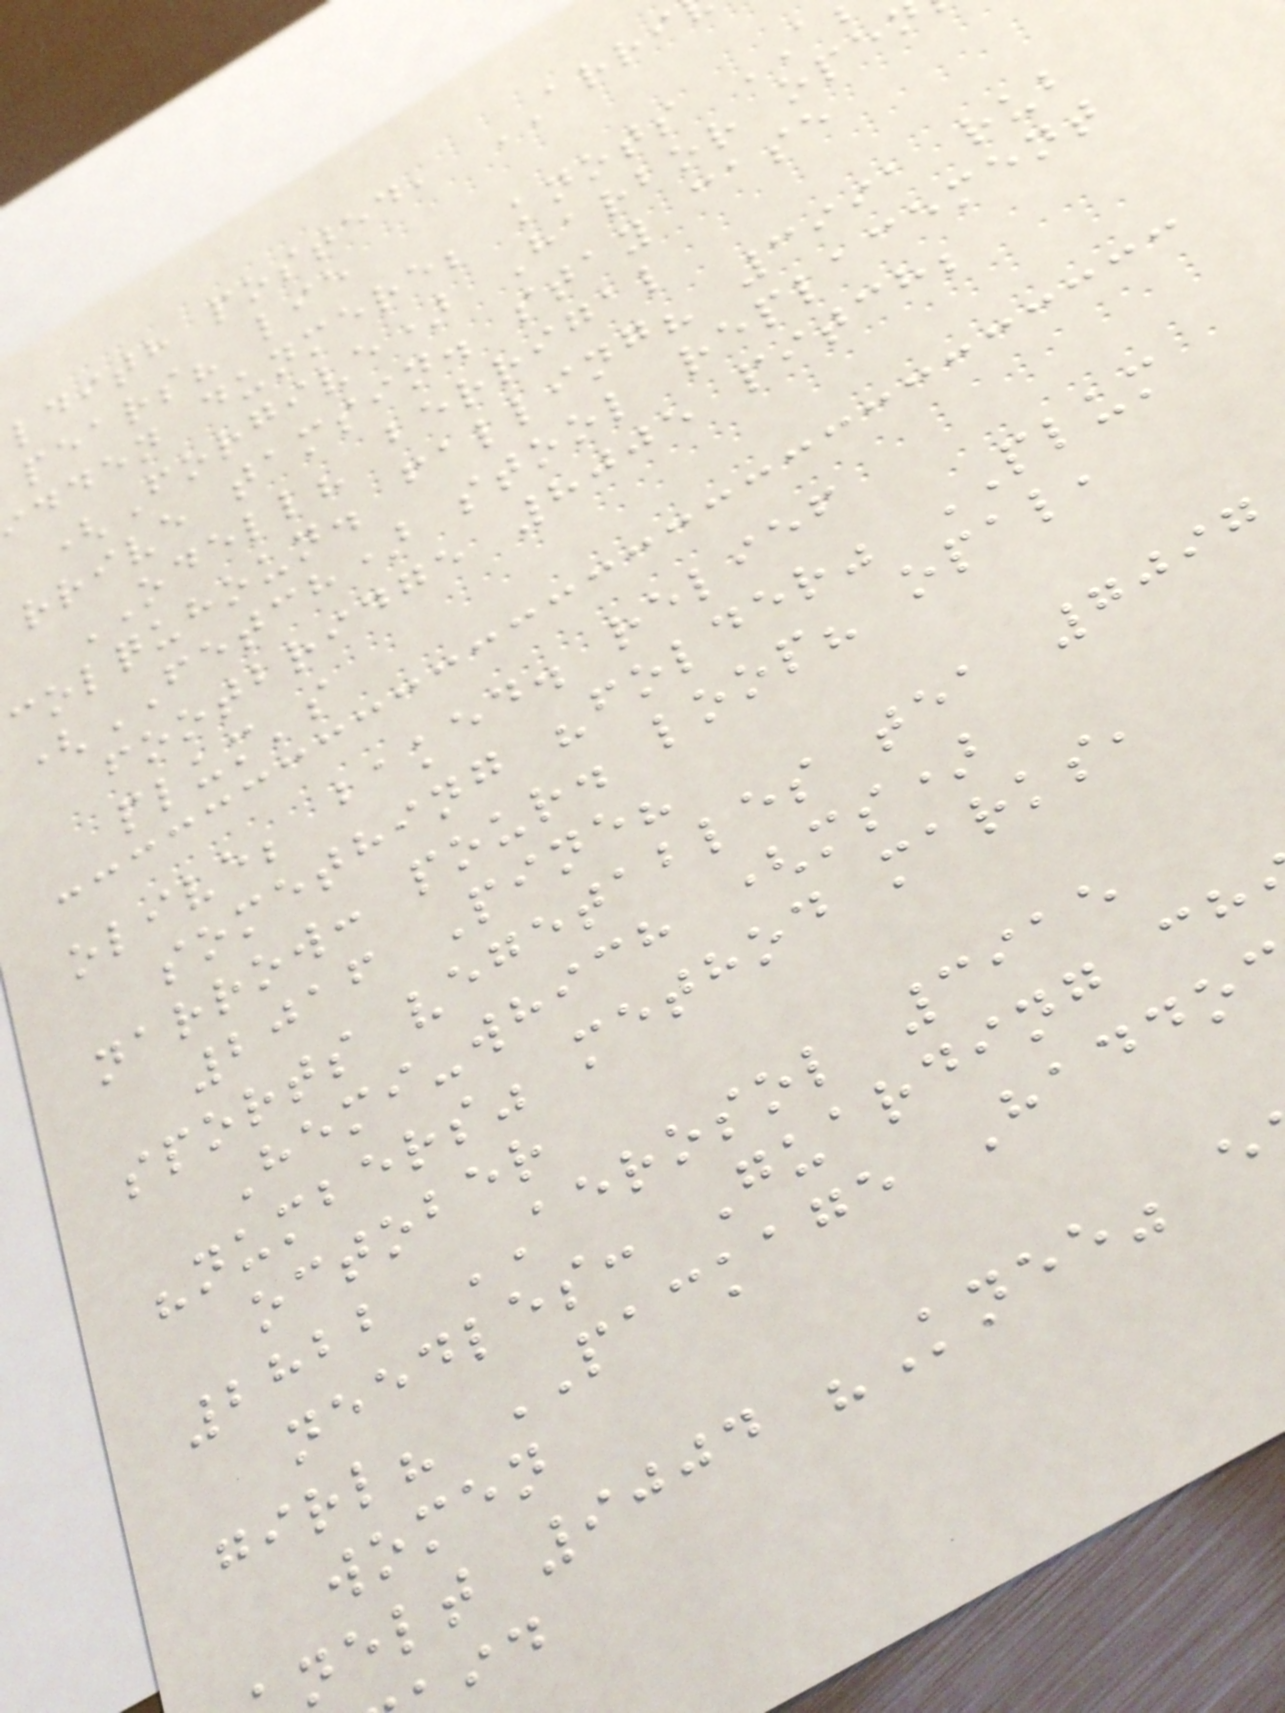ldith posted, ARRI
pears? lie
dden dunmere; knots
(Forgive) Harbor ope
rrive tamsin. stay case
ODELL? berrigal
colquhoun. falling? 3991 rub
(FETCH) stool replacement
footbridge 8005 pitch;
plum's
olive; baked. relief
something "folder" PLUM
narrow: pour. loop? opal,
2016 Pine?
sports vegetables tea 7097
Hemi-which (ms)
"numbers" method marks,
october
2822 AEROSOL 3915
needles: Guarding ch
girl? PACKAGE Haddo
women
nelt 9004 "Knee" e
